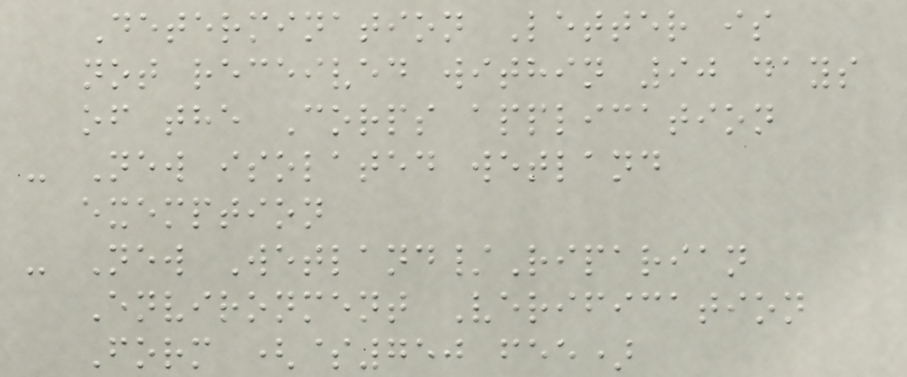Determination Letter is
not received within 90 days
of the Corps application
- New isolated wetland
exemption
- New Wetland/Riparian
Environment Verification
Form ($750 fee)
